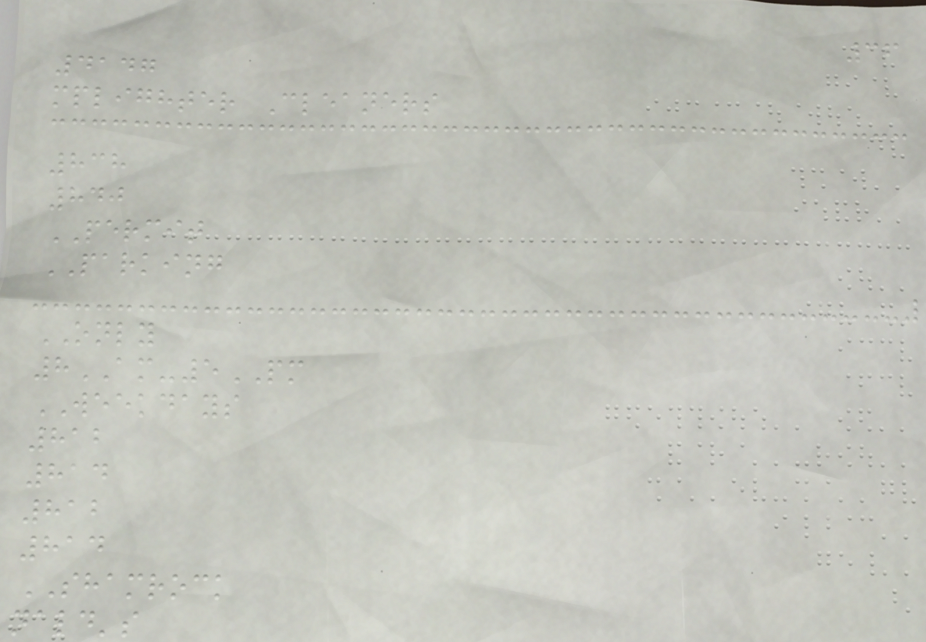36
4147
mplighter Cleaners
838
840
PERMIT
PARKING
ONLY
8AM-5PM
WEEKDAYS
812
814
812
814
SHAMROCK
nald's
